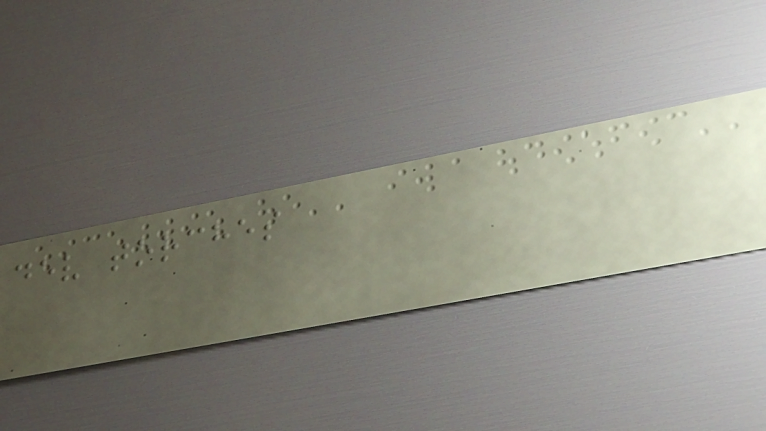dev torches
